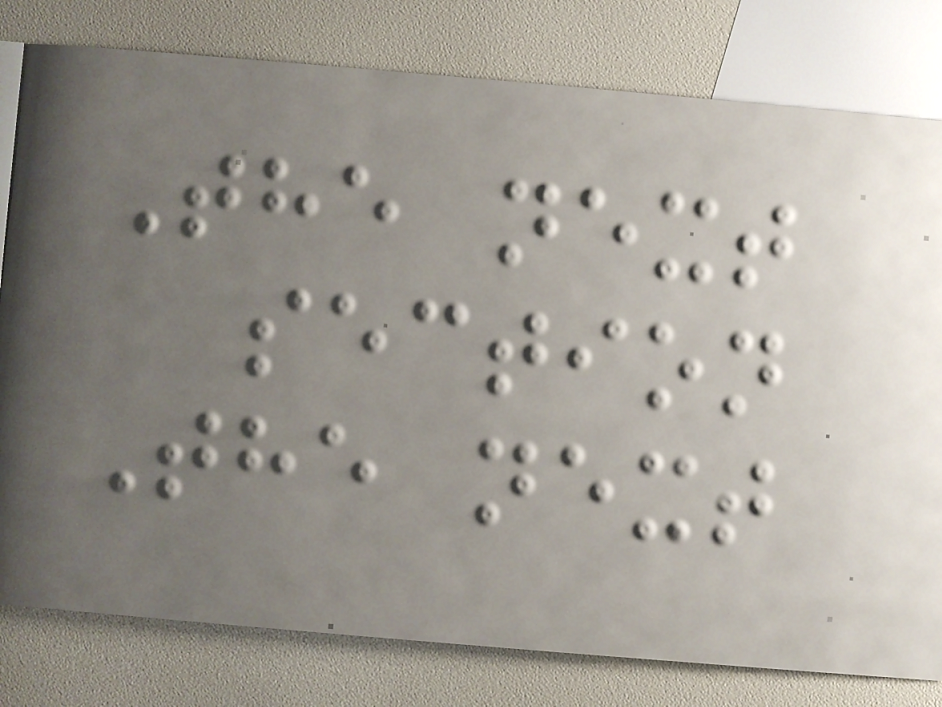The next
section
The next
